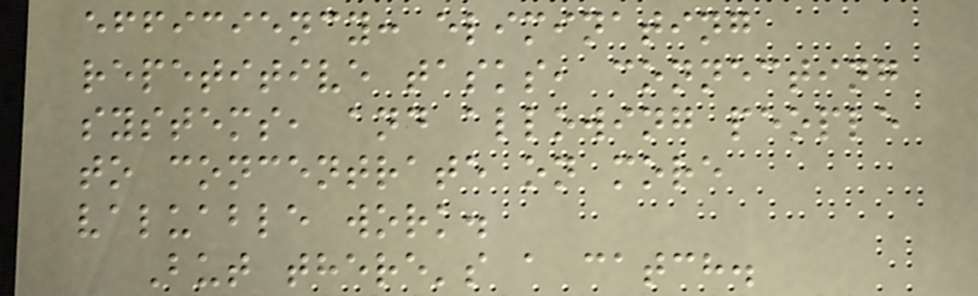efficiency: eliminating
repetitive tasks, connecting
systems, and allowing people
to concentrate on more
valuable work.
But there's a catch.
